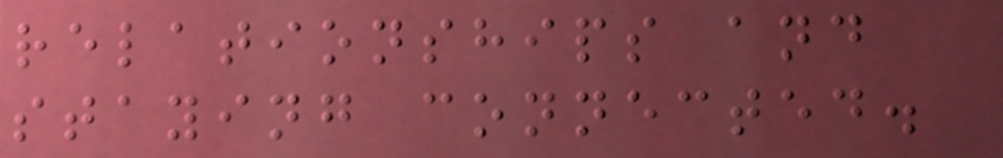relationships and
staying connected.
